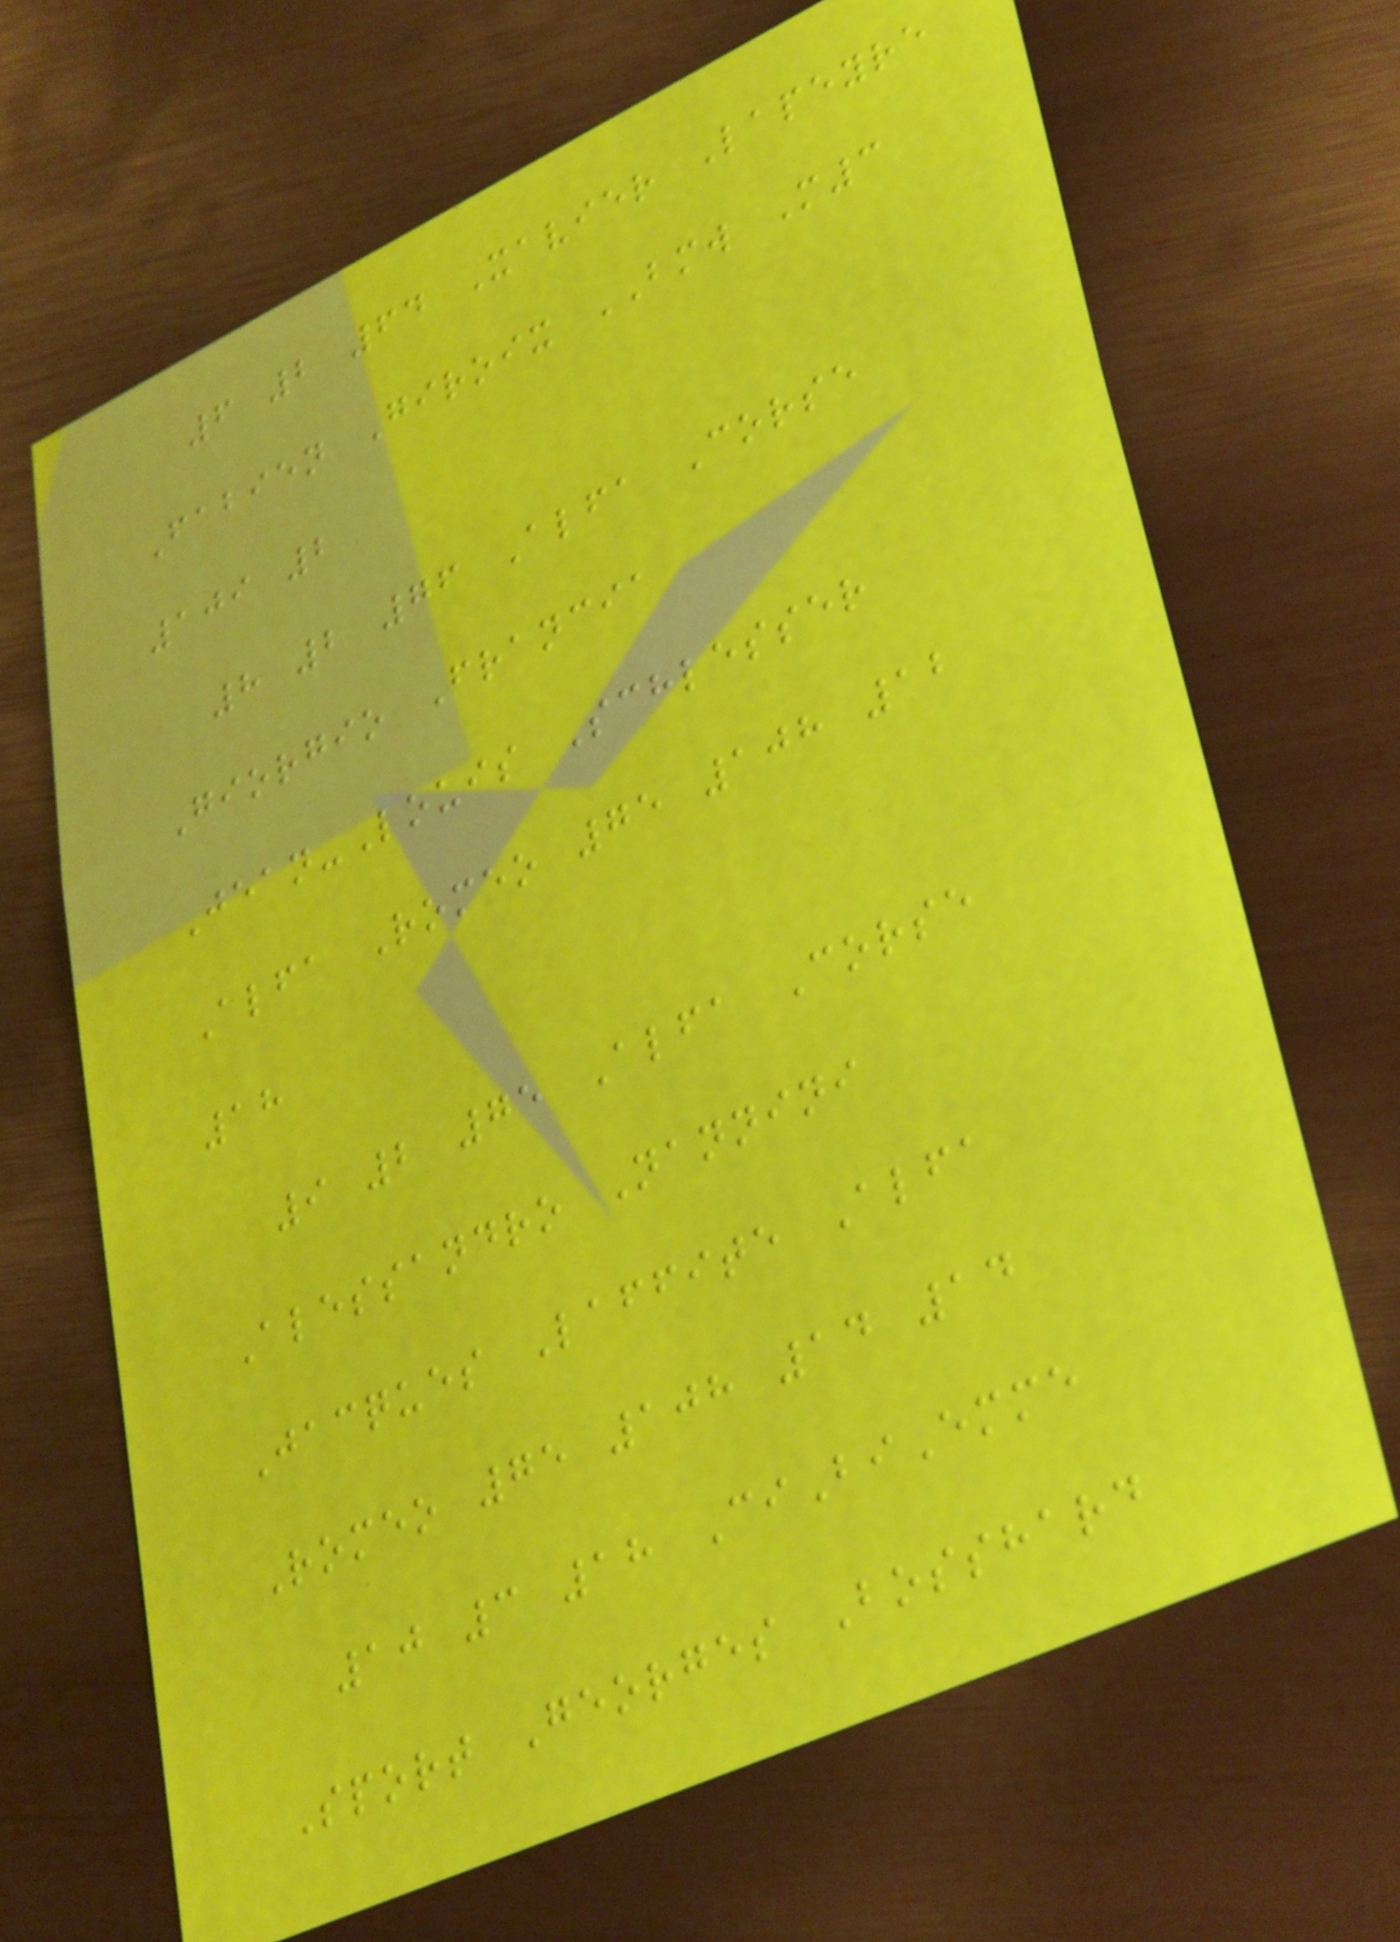6 2 64 Xavier Lapeyre
Fabien Giroix BMW M3
109 2
8 2 76 Alfa Corse
Giorgio Francia
Jean-Louis Schlesser
Alfa Romeo 75 108 12
18
9 2 75 Alfa Corse
Alessandro Nannini
Jacques Laffite Alfa
Romeo 75 108 14 14
10 3 18 CiBiEmme
Sport Georges Bosshard
